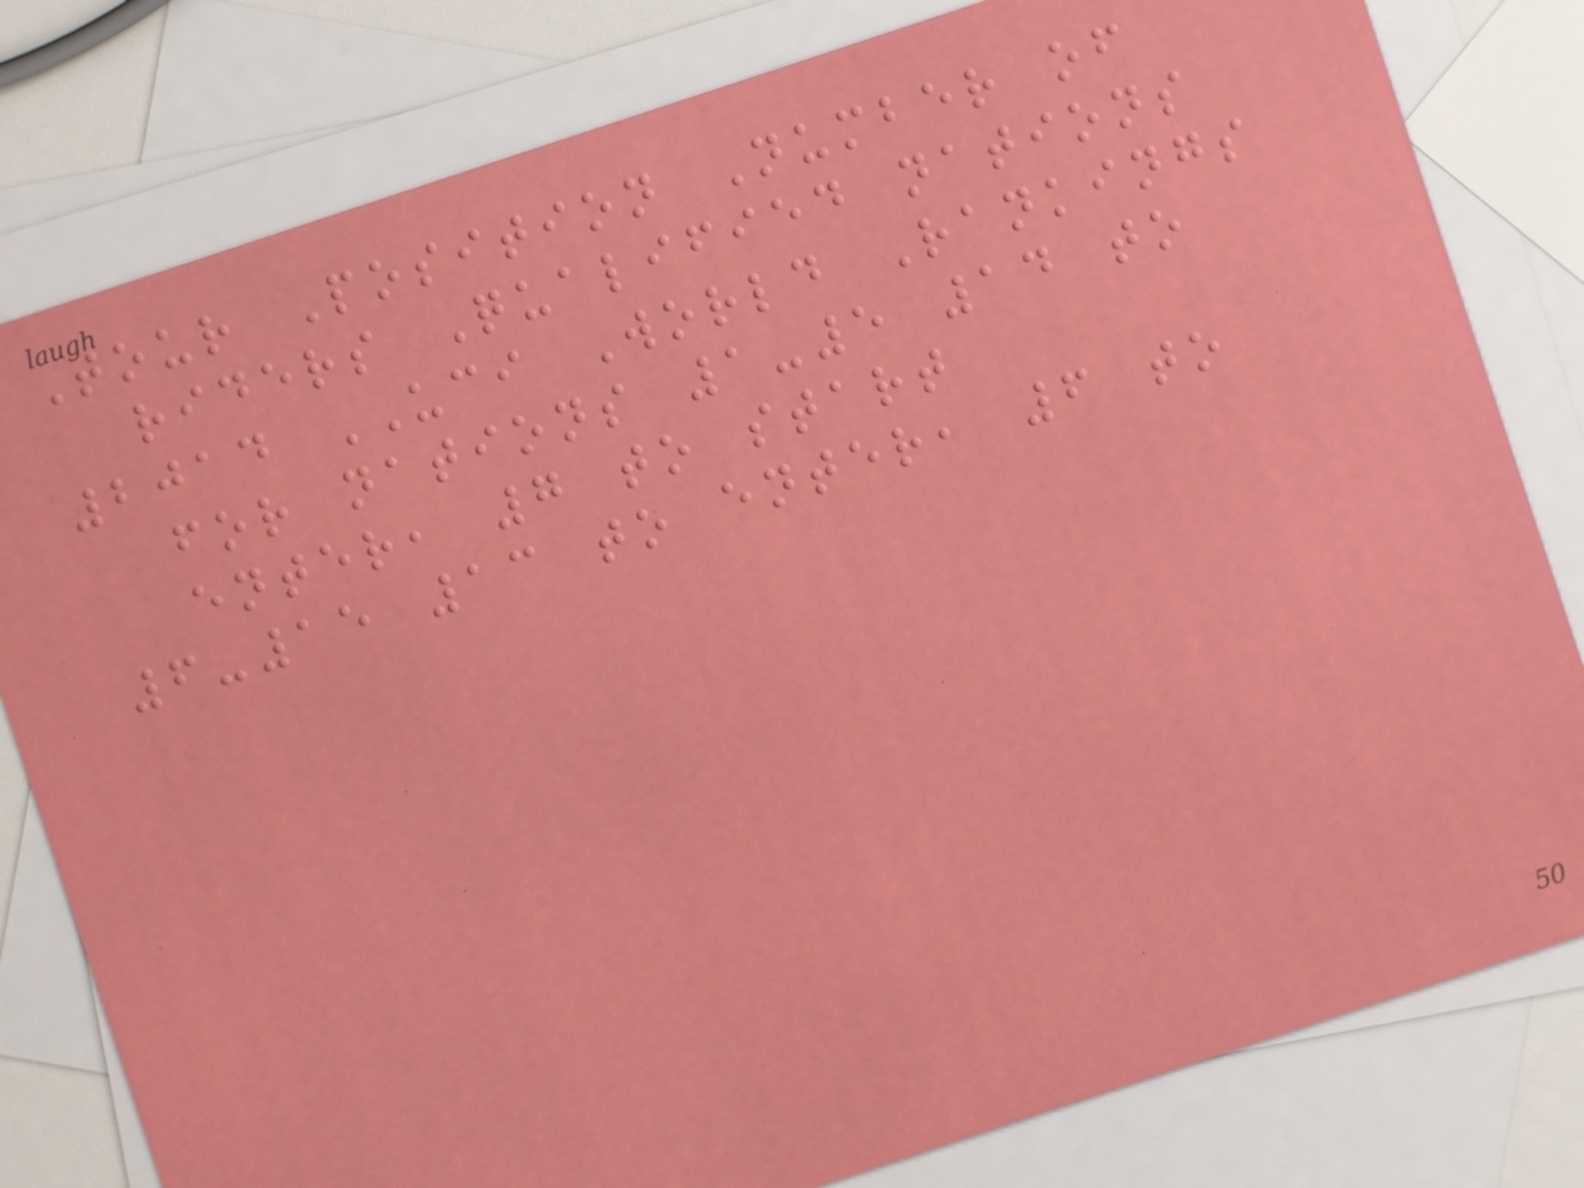Tour Position Number of
riders Qualified nations
2014 UCI World Rankings
for nations 1-5 14 to
enter, 7 to start
6-15 13 to enter, 6 to
